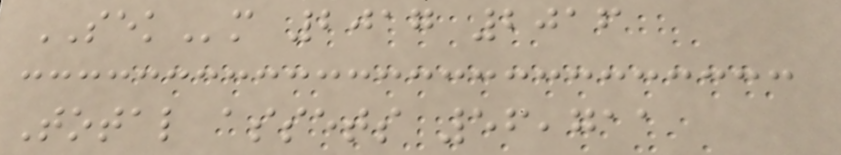SEKm 2017 2016
Total assets 56,711
